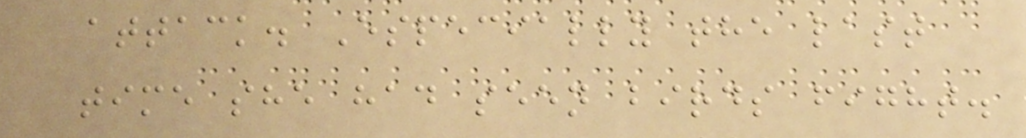attack. Especially the last
time she had seen birds fight.
